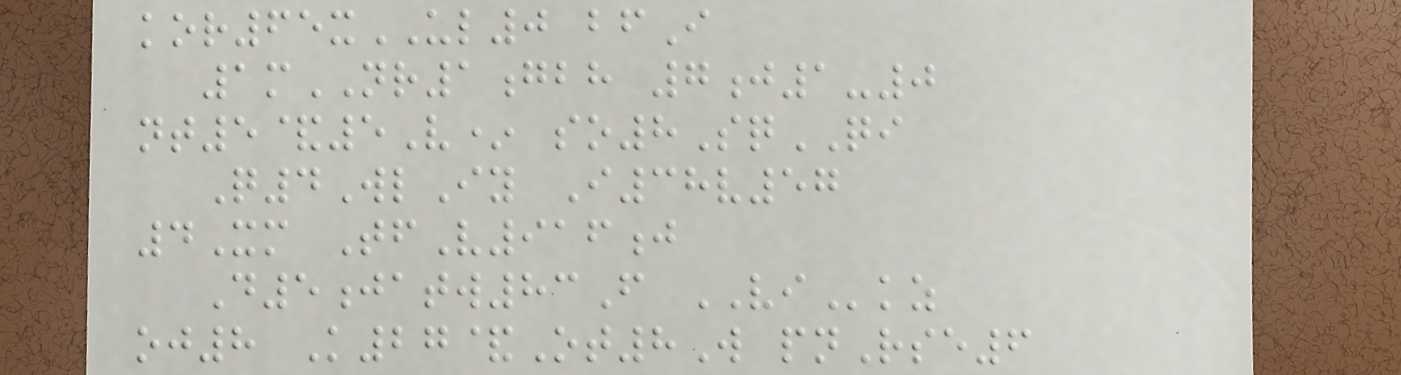kor65xUL0 bfI
1mNR1gbh 7j1-0
nt5&5V* so8SqQI
Q4WlIy I38v57
4Xm TfV916j
D5jatw83F VIkz
oj8 K27&Ot8W pnRse6
